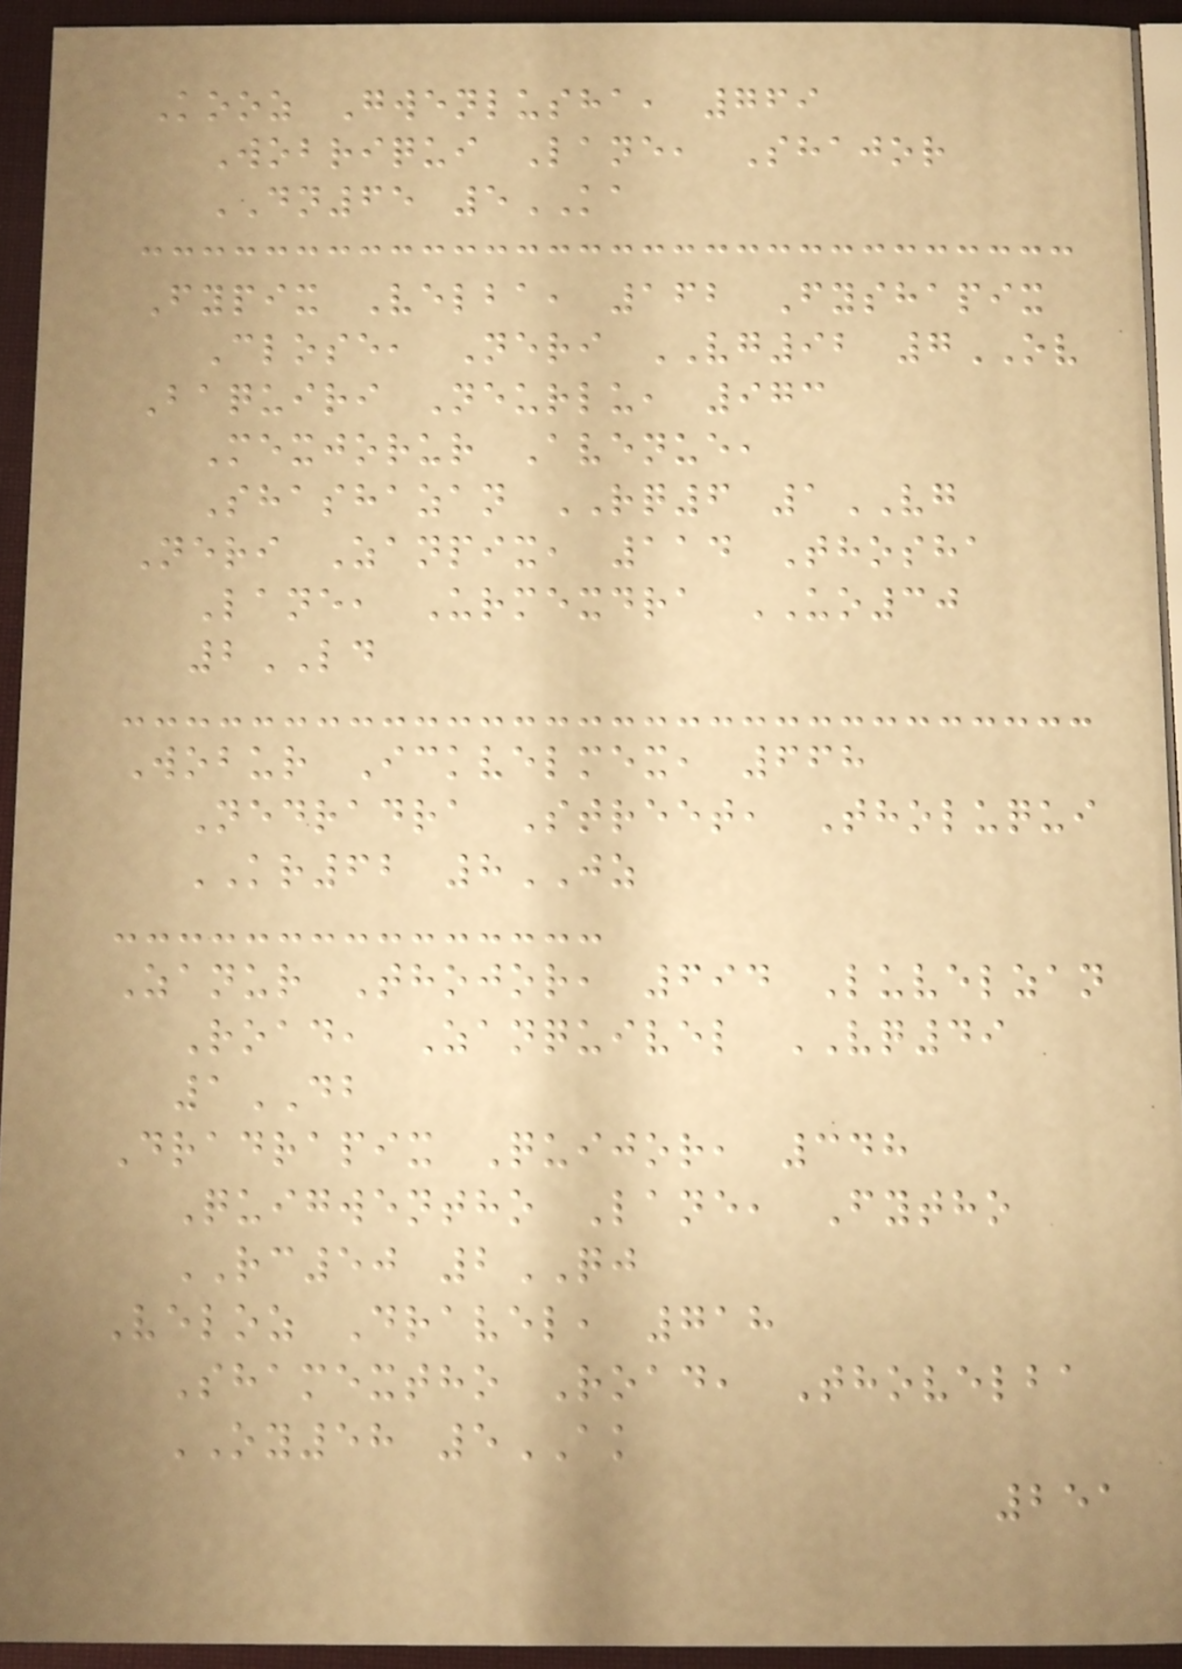Kooz Gwenlusha, 769
Wobriqui Lane, Shajor
DN65 5KA
Fypix Velba, 162 Fyshapix
Close, Neri VG92 7OV
Baquiri Neurlu, 973
Mexjorur Avenue,
Shashazan RQ6 1VG
Neri Zanpix, 114 Thosha
Lane, Urmexdra UO30
2LD
Wobur Ickvelmex, 668
Nedradra Street, Tholuqui
KR62 8JZ
Zanur Thojor, 694 Luvelzan
Road, Zanquivel VQ49
1DB
Dradrapix Quijor, 348
Quigwentho Lane, Fytho
RC50 2QJ
Veloz Dravel, 718
Shamextho Road, Thovelba
OY58 5AK
251
